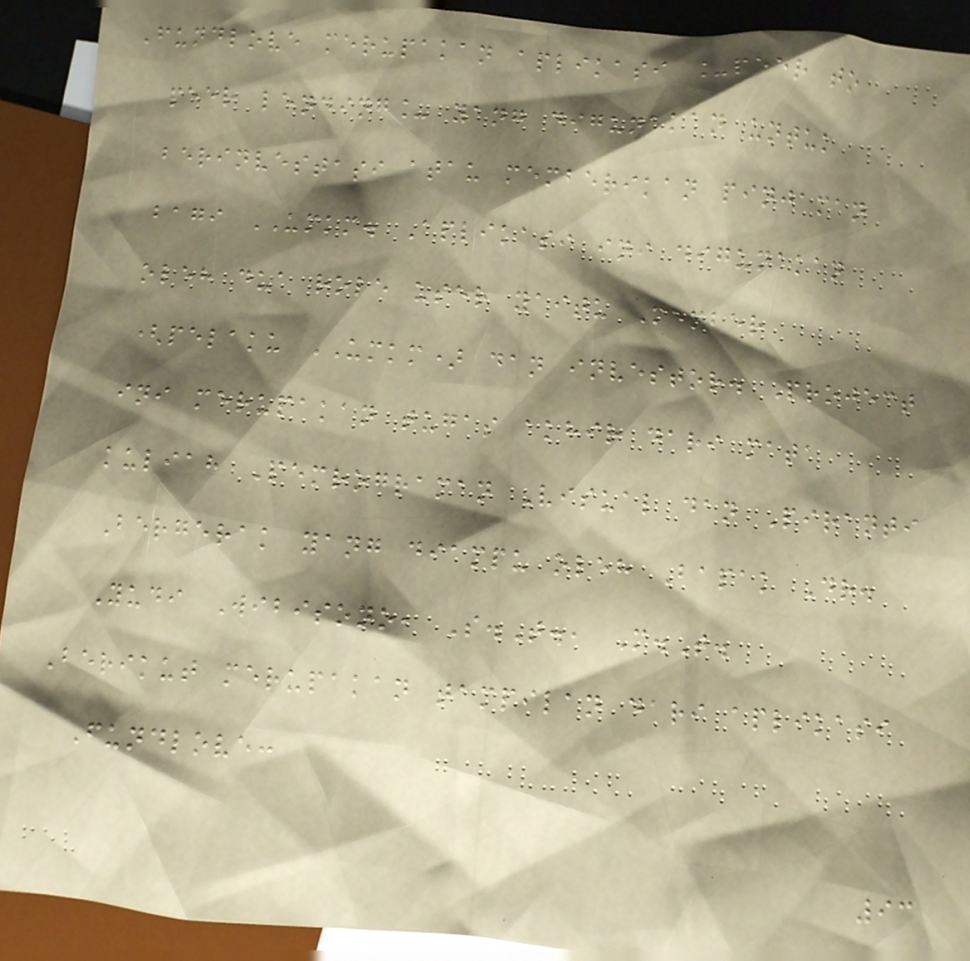Fundlove merupakan aplikasi _peer to
peer lending_ yang digunakan untuk
berinvestasi atau memberikan pinjaman
bagi UMKM. Aplikasi ini digunakan
oleh dua role user yaitu Member
(pelaku UMKM) dan investor. Project
ini merupakan tugas akhir dari mata
kuliah Pemrograman Visual dan Piranti
Bergerak yang diampu oleh Bapak Dr.
Yudi Wibisono, S.T., M.T.
Berikut merupakan tampilan dari aplikasi
Fundlove:
93
